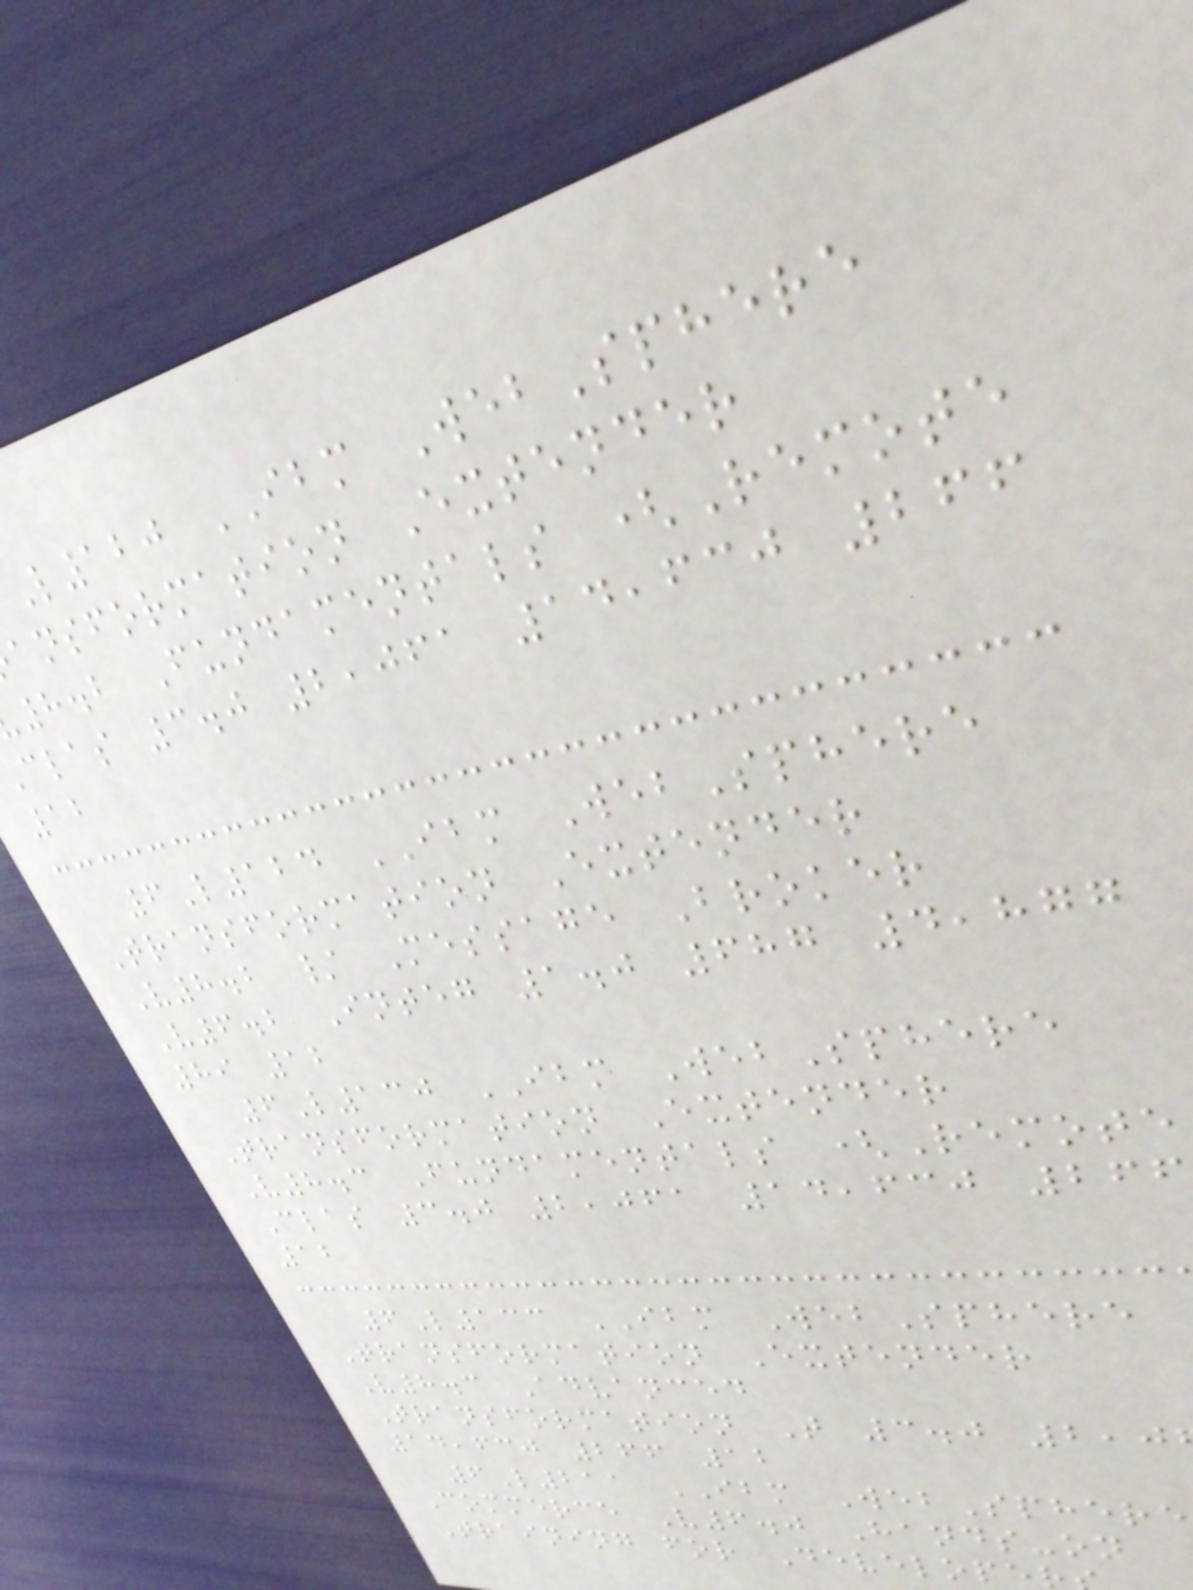L120 IBM WebSphere
ansformation Extender
8.2 Fundamentals (Remote
clas 3.0 2,061 14,630 266
12
6L124 IBM WebSphere
Transformation Extender
V8.2 / Message Broker
V6.2 Integ 1.0 687 4,877
89 12
6L130 IBM WebSphere
Transformation Extender
V8.3 Fundamentals (Remote
Clas 3.0 2,061 14,630 266
12
6L133 IBM WebSphere
Transformation Extender
V8.3 Advanced
Transformation T 3.0 2,0
14,630 266 12
6L211 IBM WebSphere
Commerce V6.0 Hands-on
Training for Develope
